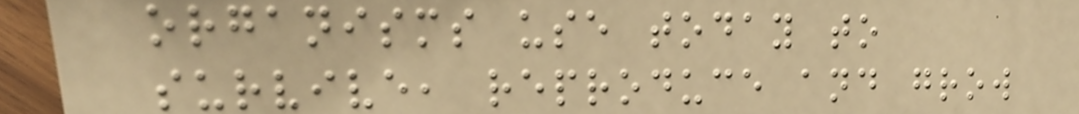organisms use today to
survive, reproduce and grow
